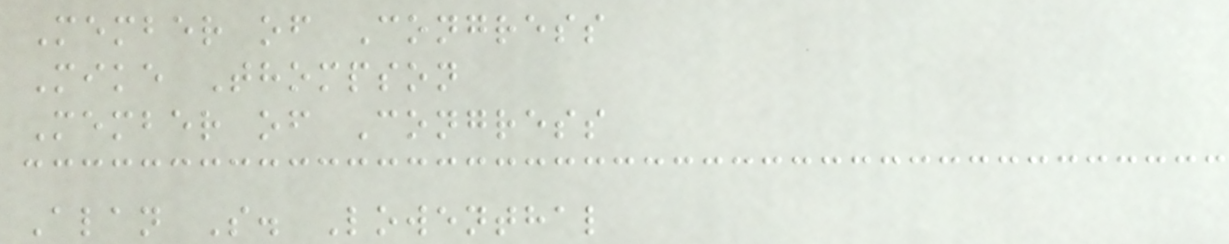Member of Congress
Mike Thompson
Member of Congress
Alan S. Lowenthal
